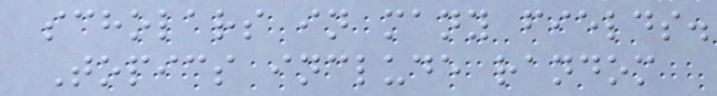scholars in many fields.
Topics include random
